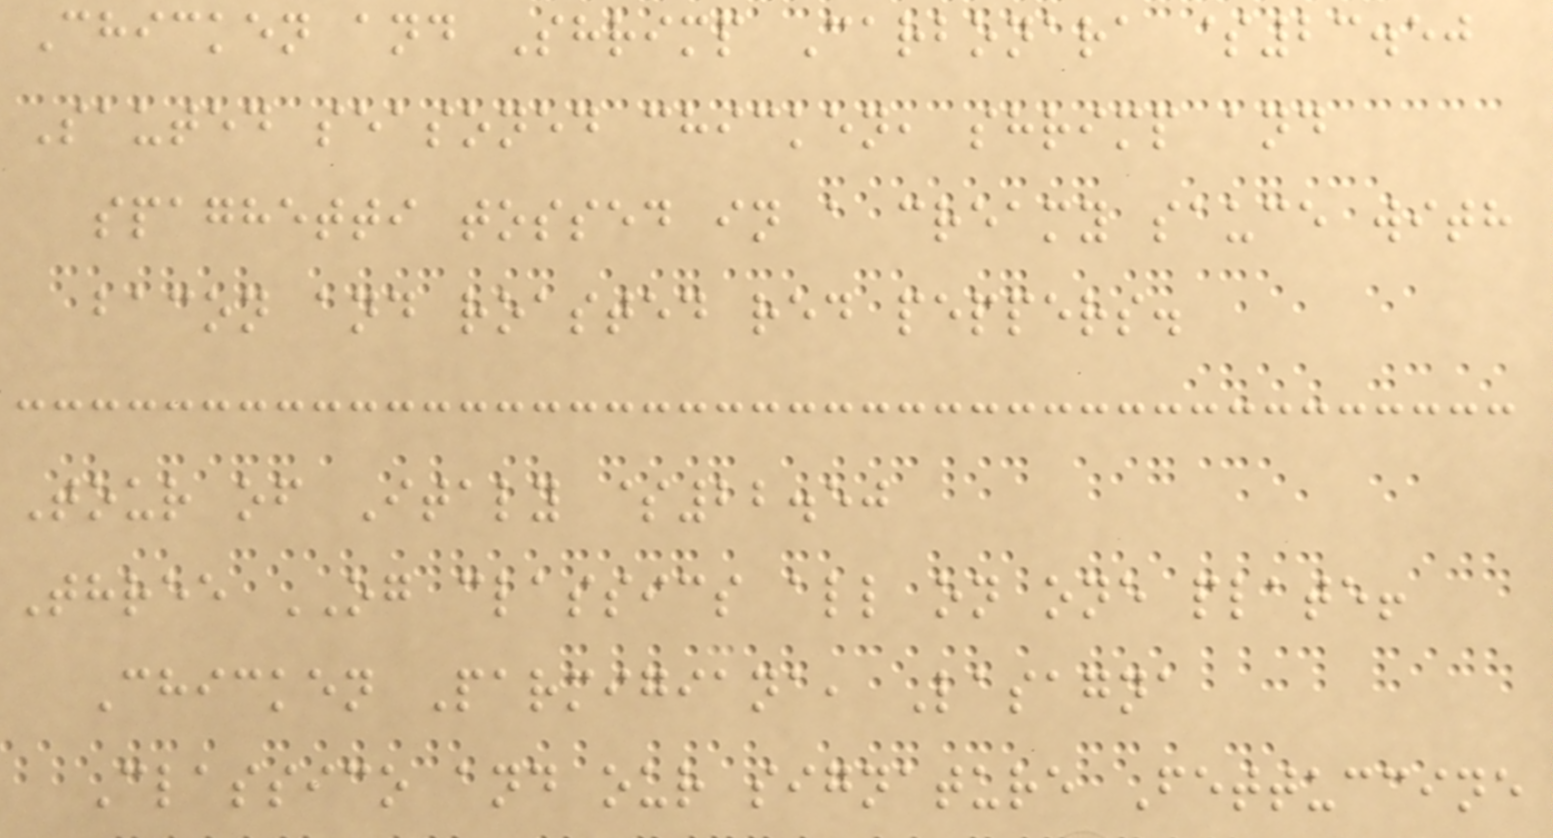Chicken and Shrimp Carbonara $23.50
Sauted seasoned chicken, shrimp and
spaghetti tossed in a creamy sauce with
bacon and roasted red peppers.
Tour of Italy $22.50
Three OG classics all on one plate!
Chicken Parmigiana, Lasagna
Classico and our signature Fettuccine
